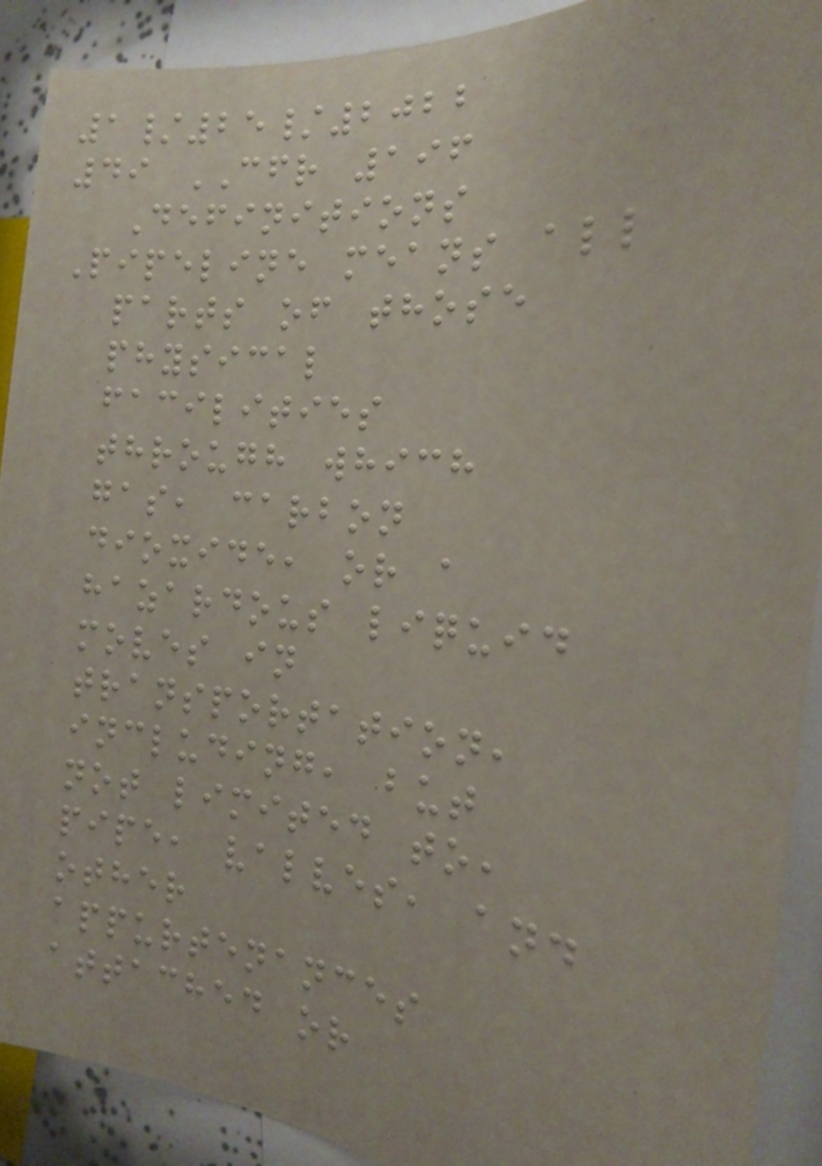1/25/2022
49 CFR 196
Definitions
Pipeline means all
parts of those
physical
facilities
through which
gas, carbon
dioxide, or a
hazardous liquid
moves in
transportation,
including, but
not limited to,
pipe, valves, and
other
appurtenances
attached or
